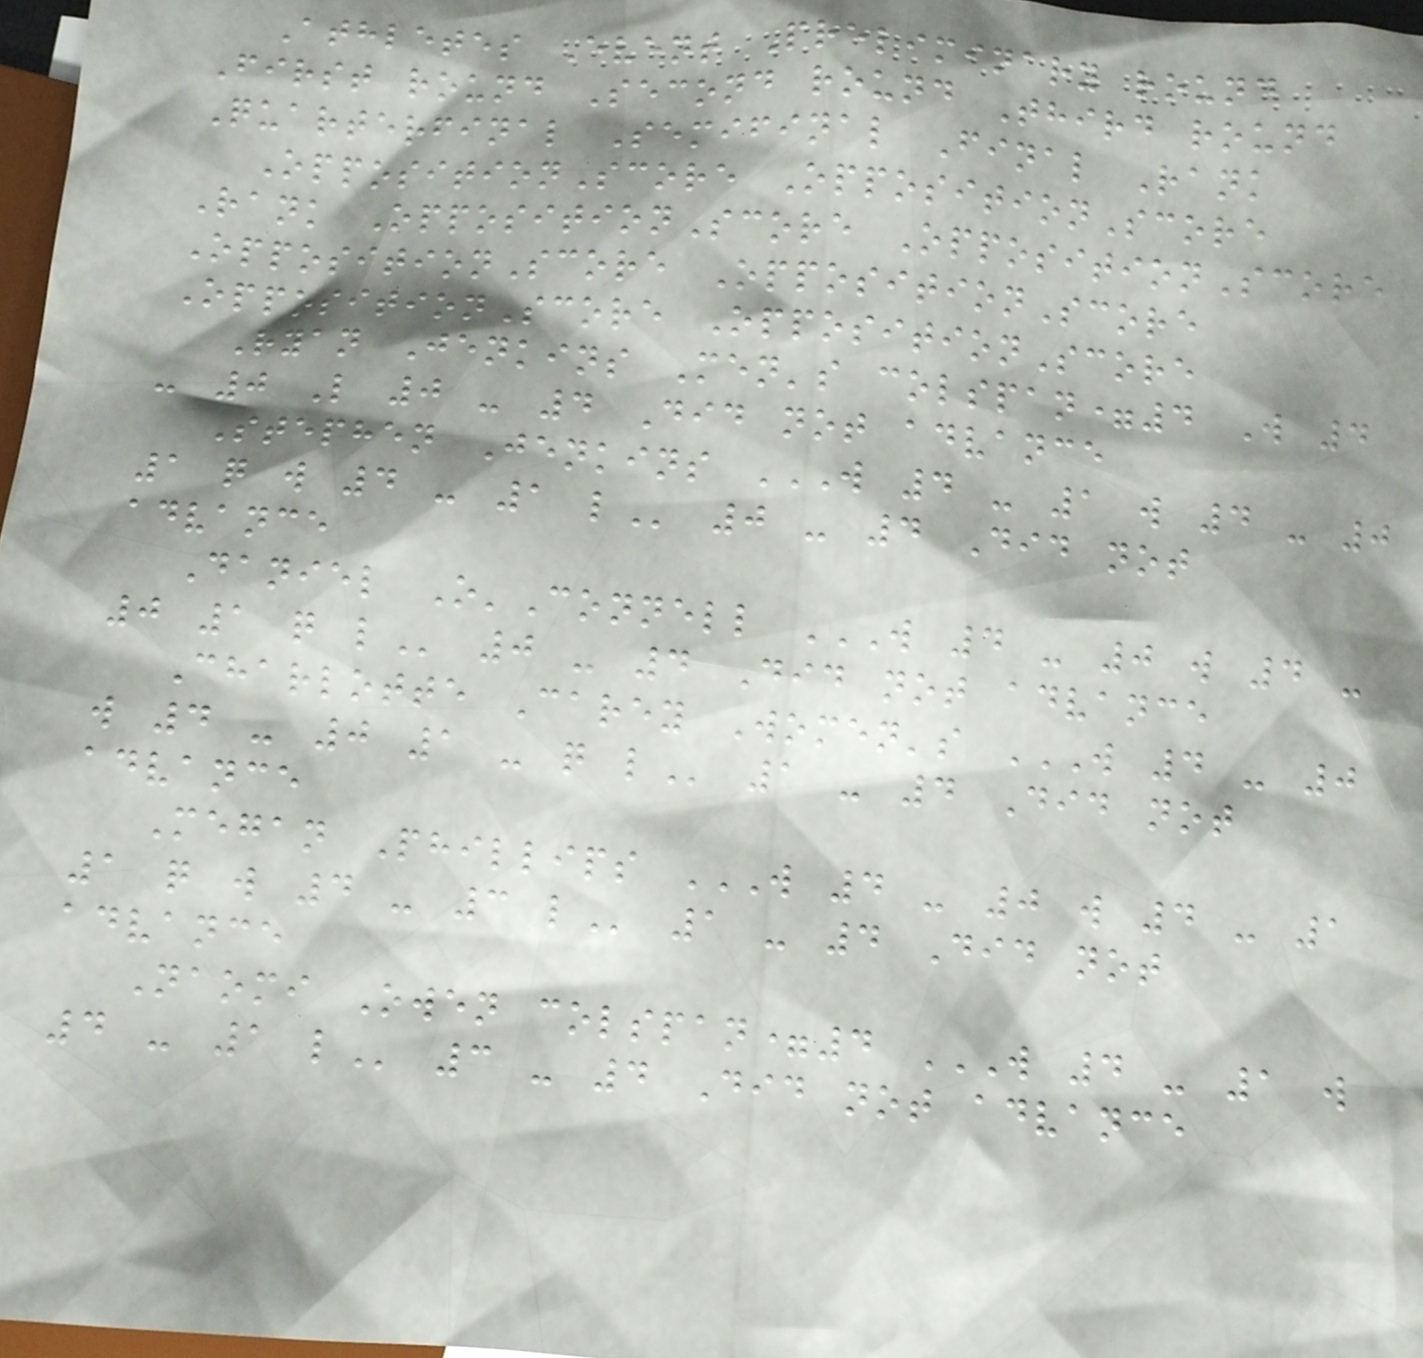Athletes Event Preliminary round
First round Second round Third round
Quarterfinal Semifinal Final Rank
OppositionScore OppositionScore
Rank OppositionScore OppositionScore
OppositionScore OppositionScore
OppositionScore OppositionScore
Ryan Jenkins Men's colspan=4 W 4
- 0 L 0 - 4 Did not advance
Stephen Jenkins W 4 - 1 W 4 - 0
1 Q W 4 - 1 L 0 - 4 Did not
advance
Daniel O'Connell W 4 - 0 W 4 -
0 1 Q L 0 - 4 Did not advance
Charlotte Carey Women's W 4 - 0
W 4 - 0 1 - Q L 1 - 4 Did not
advance
Megan Phillips W 4 - 0 W 4 - 1
1 Q W 4 - 3 L 1 - 4 Did not
advance
Naomi Owen colspan=4 W 4 - 1 W
4 - 1 L 3 - 4 Did not advance
